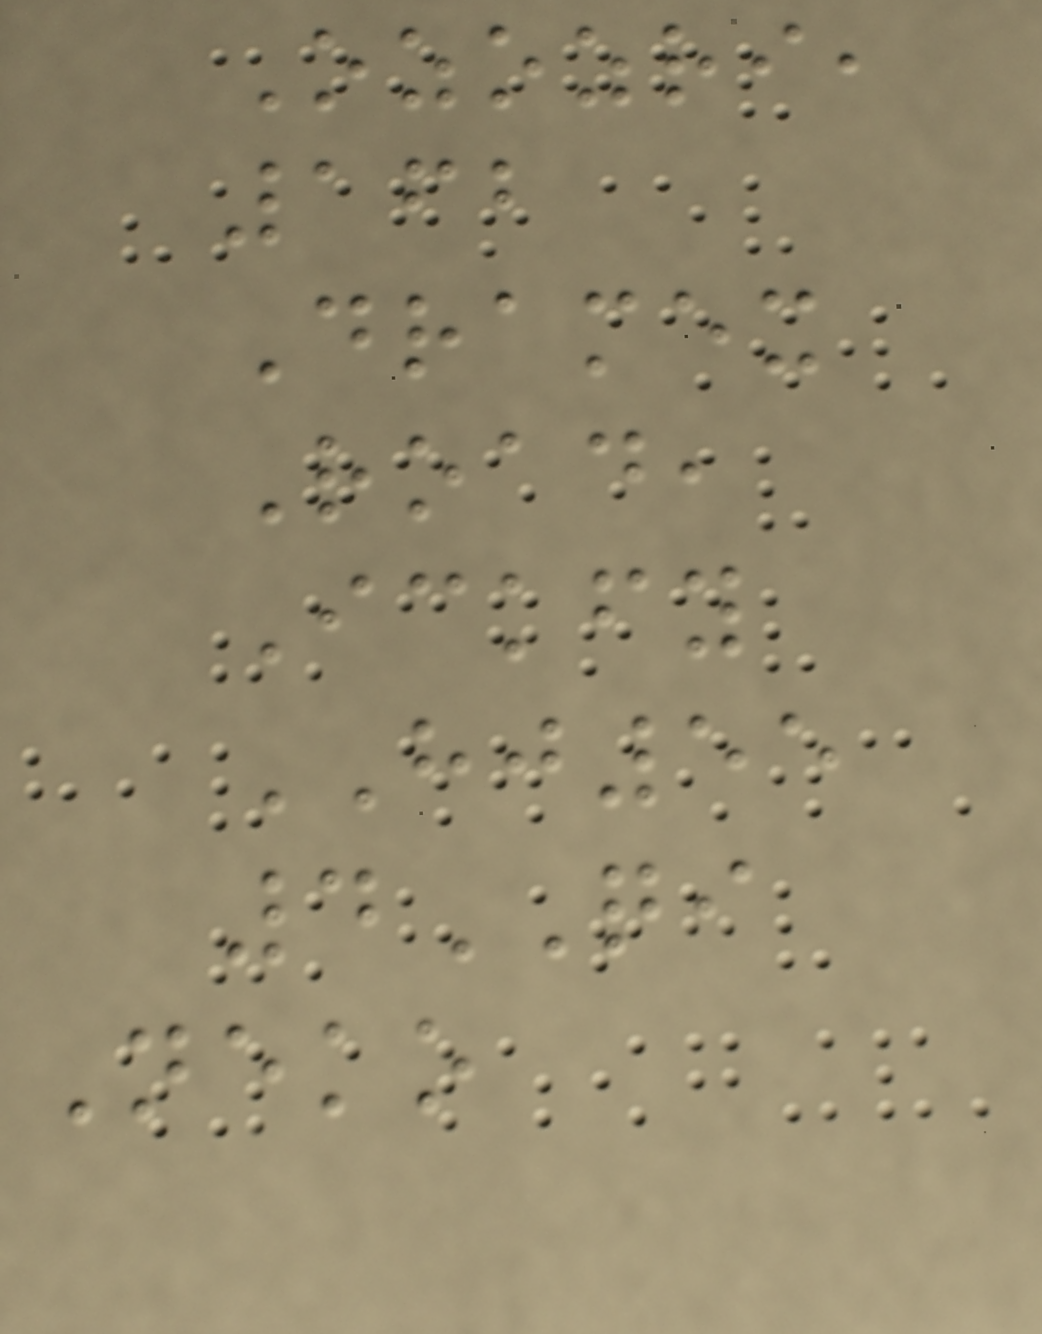Ozozri,
162
Dramex
Road,
Ickfy
HJ55
4QI
Neko
